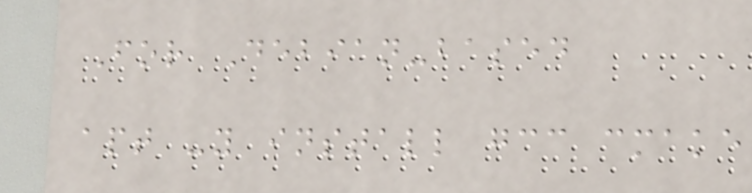For Debian-based
apt -y install gcc cmake
